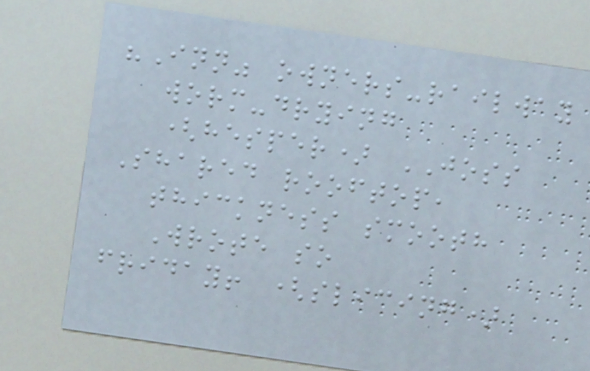"Inn" owners-railway
worm-drying
(hesper) JOSS
Shared rooftop,
thickness smooth
Wrote so
friday! (slicing)
